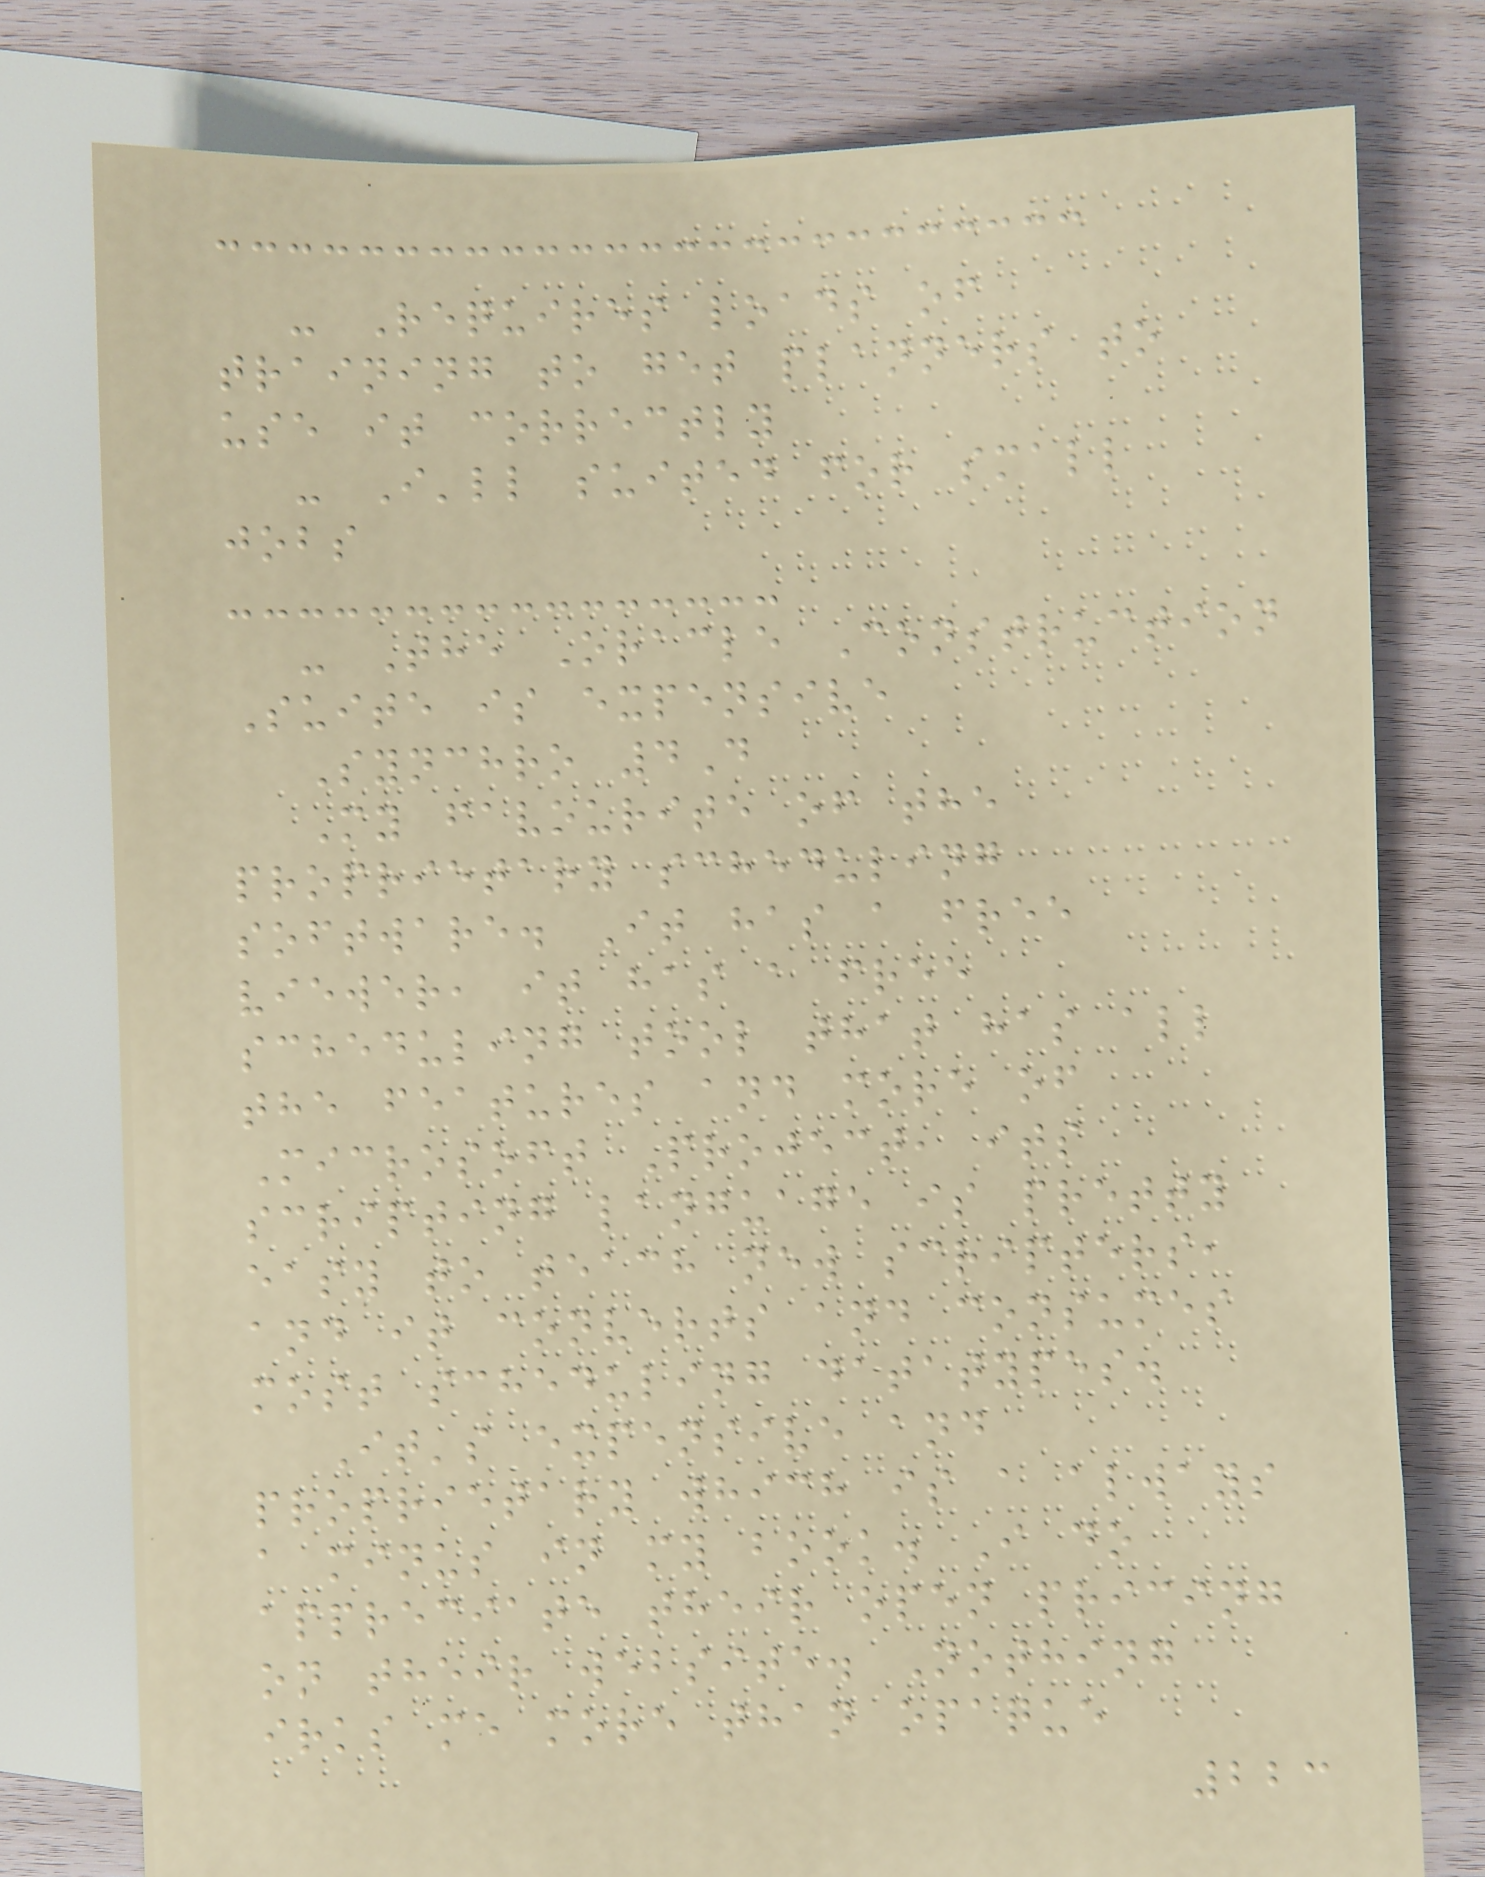- Requires loads of
training to get planners to
use it correctly
- I'll suited for small
jobs
- The Oracle Construction
Suite is expensive
Synchro 4D
My favourite of the
proprietary scheduling
software. It has a free
viewer, it has a free
scheduling tool that has all
the features and more of
Microsoft Project, its
scripting language is pretty
easy to teach new scripters,
and it converts and consumes
most scheduling datatypes.
It's expensive and
proprietary which is a always
a minus in my book. I do
appreciate their open pricing
on their website. Nothing
irks me more than opaque
223
